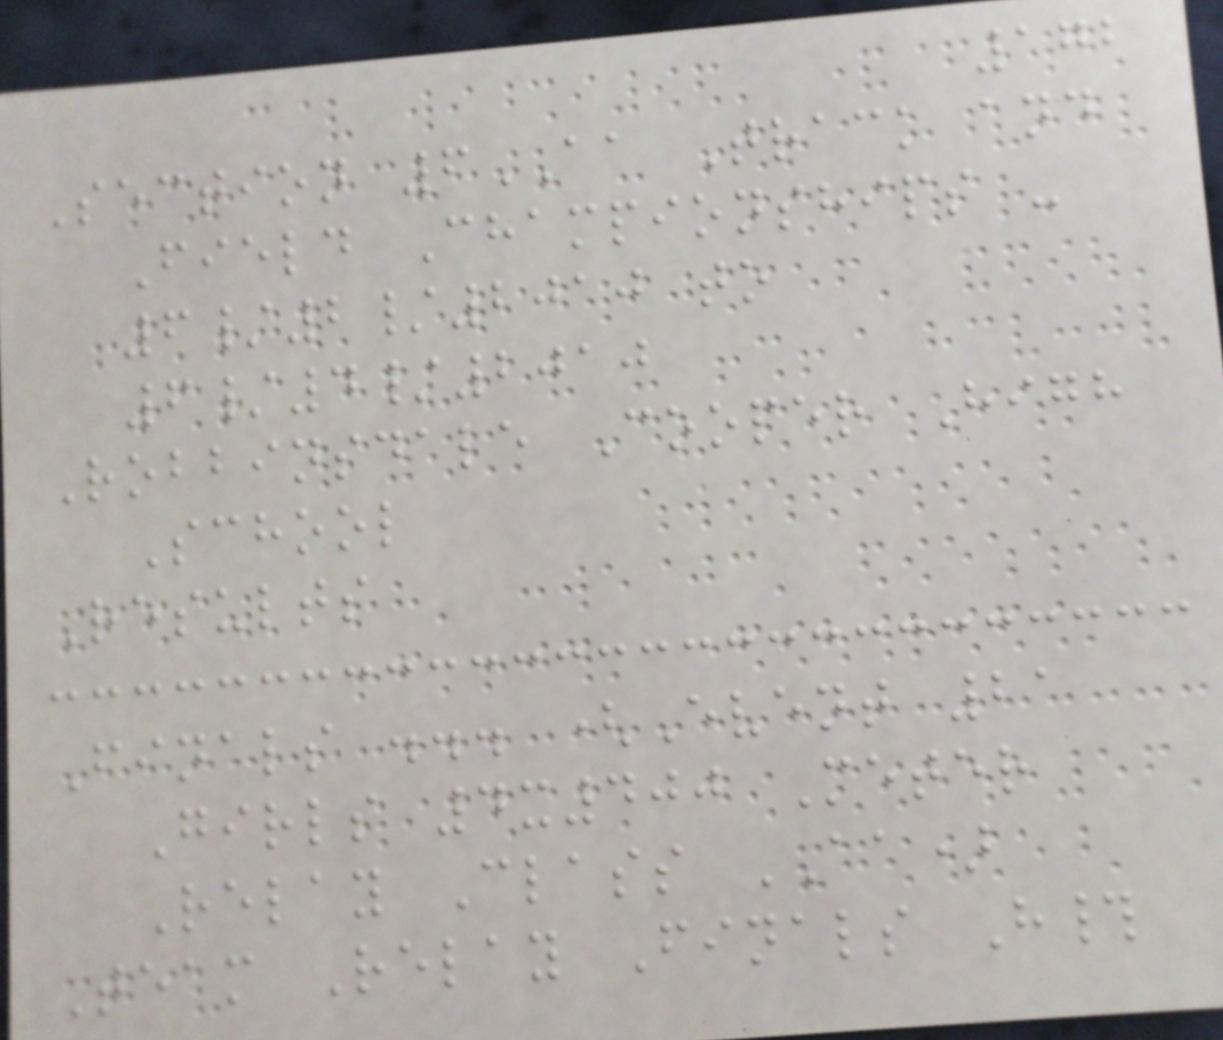172
Section 6AA Track and
Field Championships -
6/2/2010 to
6/4/2010
Robbinsdale Cooper High
School
Results
Finals ... (Event 21
Girls 4x400 Meter
Relay Class AA)
Team Relay Finals H#
